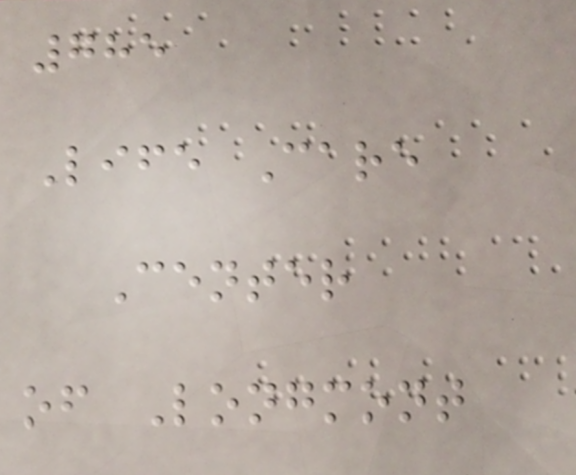785
Life Care
Center
of Longmont
